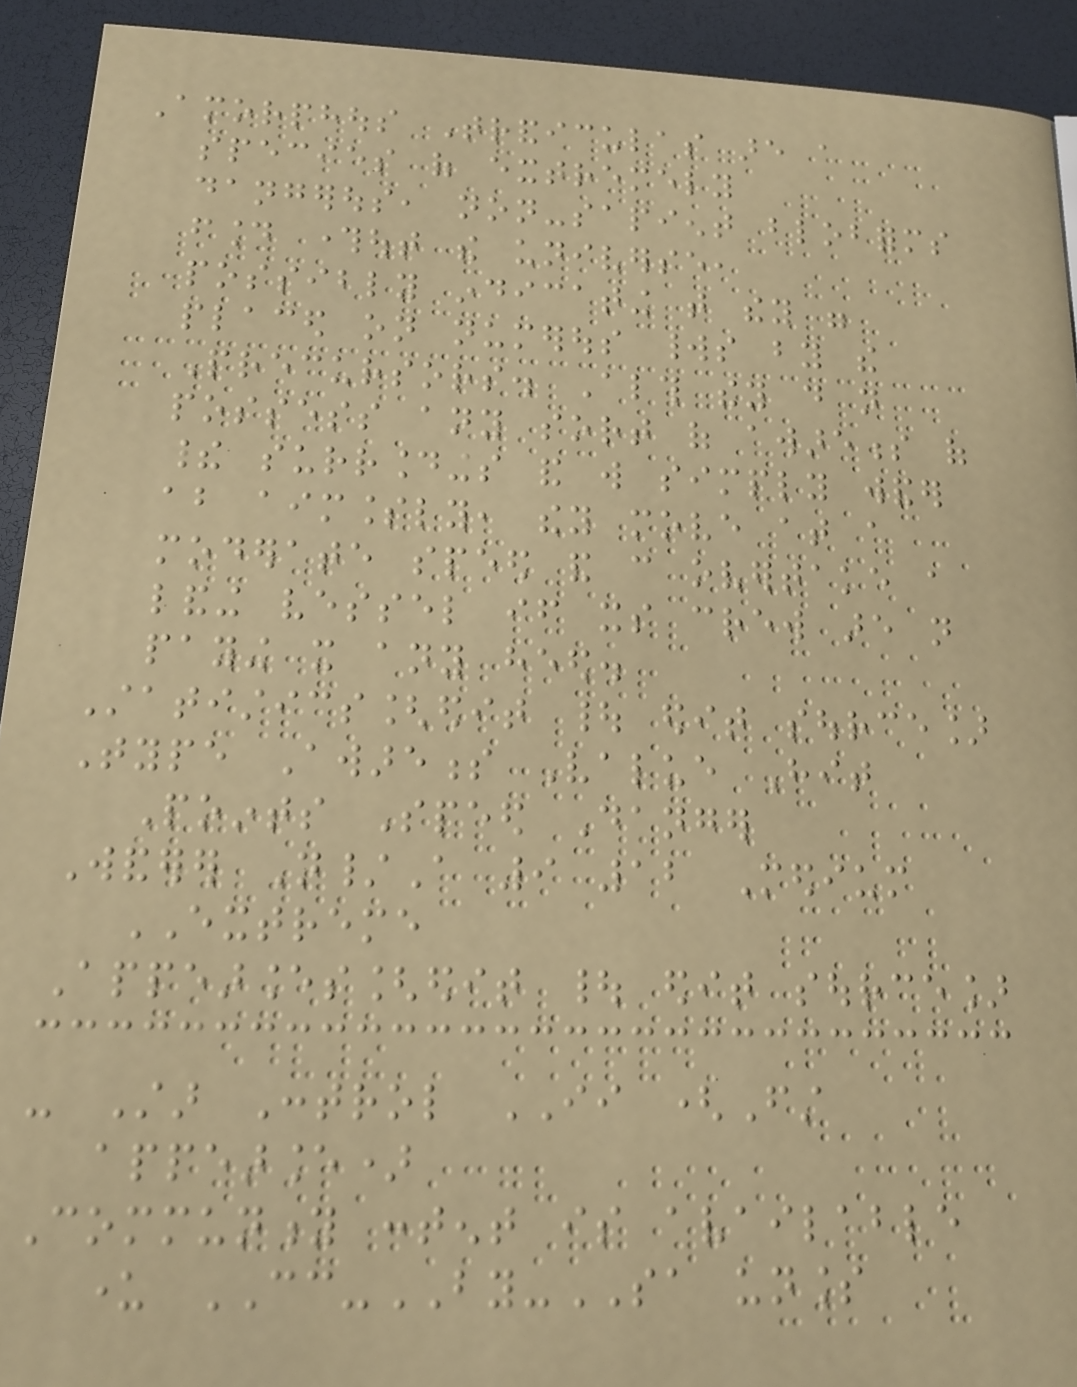Amorphous Trandiculas are a
species of extremely
dangerous, non-sapient blobforms
found throughout the universe,
possibly indicating that they were
placed on numerous worlds by the
Precursors. Although they do not
possess any sort of awareness of
their surroundings and will simply wander
about aimlessly, they move at a
moderate speed and can overtake a
landing vessel if its crew are not
paying it any heed.
Statistics[edit | edit source]
Type Awareness Value Hit
Points Speed Danger
Wanderer N/A 9 12 Medium
EXTREME
Appearances[edit | edit source]
- Star Control II (First
appearance)
Community content is available
under CC-BY-SA unless
